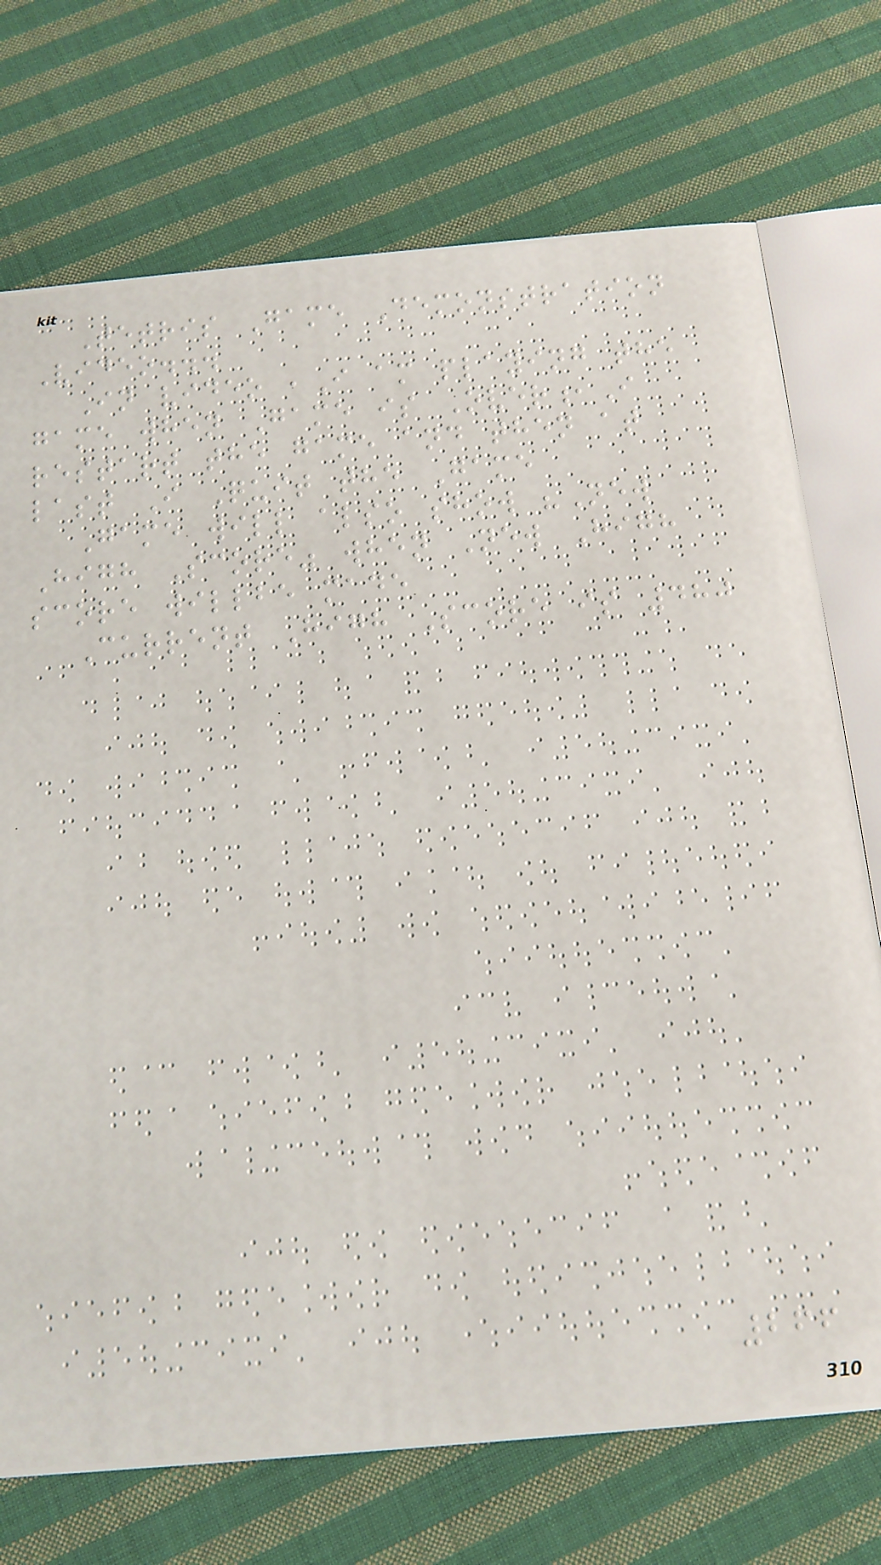Tetris Game Demonstration
Video...
In video ,I am playing the
game when Game is Over,I
restart the game and then at
last I Quit the Game
Game will also show "New
High Score" when New High
score willbe made
Current High Score is 480
266
